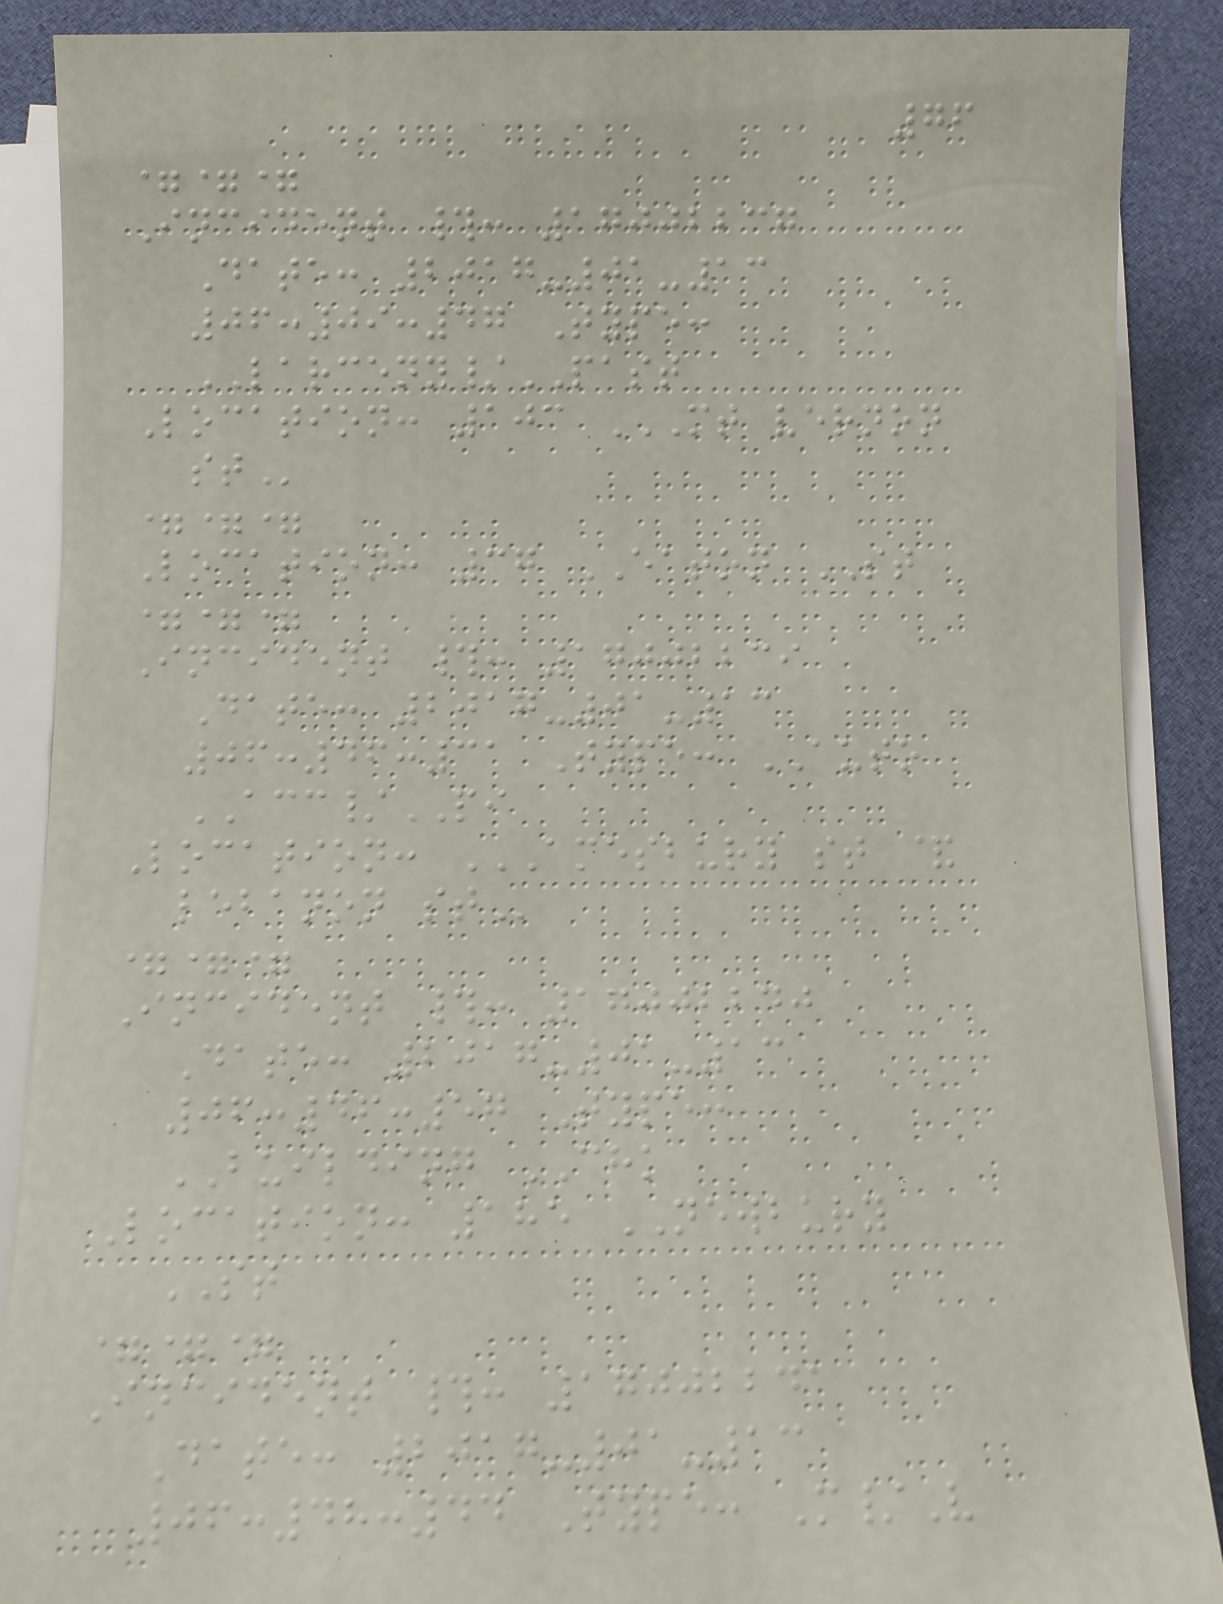76
===
Incident #: 17002237
Date: 2017-01-13
06:09:47 Type:
LARCENY/PAST
Location: 103 MT VERNON
ST
===
Location: 37 EATON ST
===
Incident #: 17002239
Date: 2017-01-13
06:46:31 Type: AUTO
ACC/PI
Location: AMESBURY ST &
LEBANON ST
===
Incident #: 17002240
Date: 2017-01-13
06:46:57 Type:
BUILDING CHK
Location: 185 NEWBURY
ST
===
Incident #: 17002241
Date: 2017-01-13
06:48:44 Type: M/V
